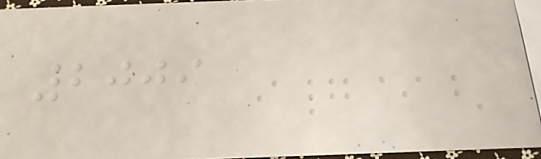2009
